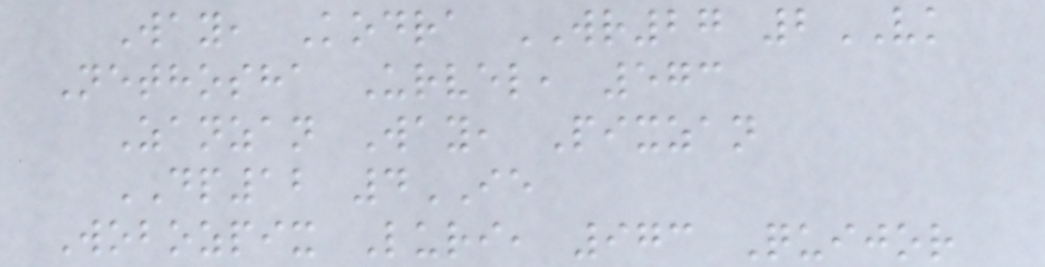Way, Kodra WR27 2VK
Nethosha Urvel, 573
Zanzan Way, Pixzan
DP12 4IE
Wobozpix Luri, 973 Quijor
